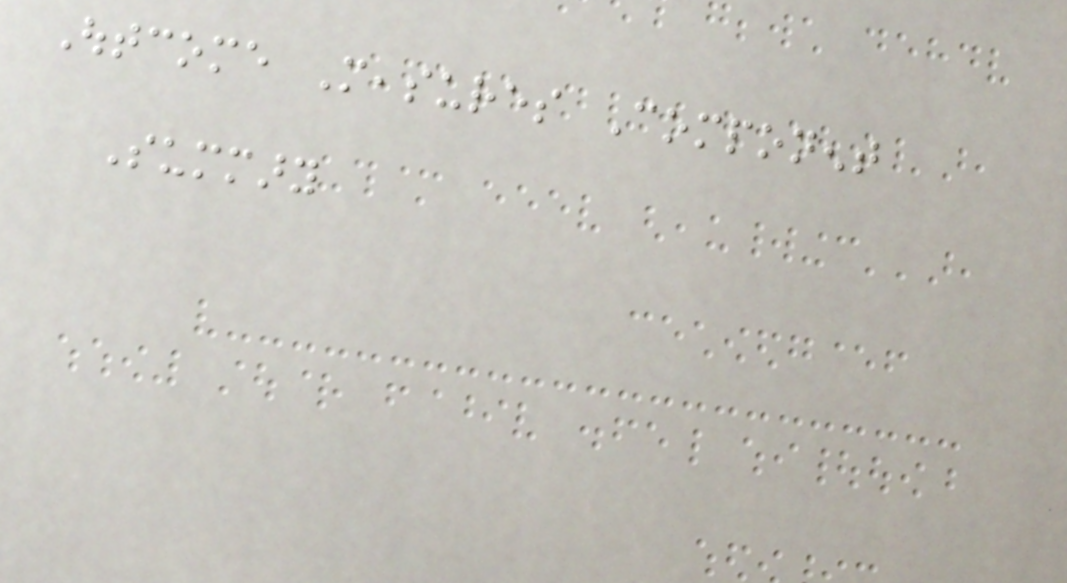Outcome Measures Component
Summary
